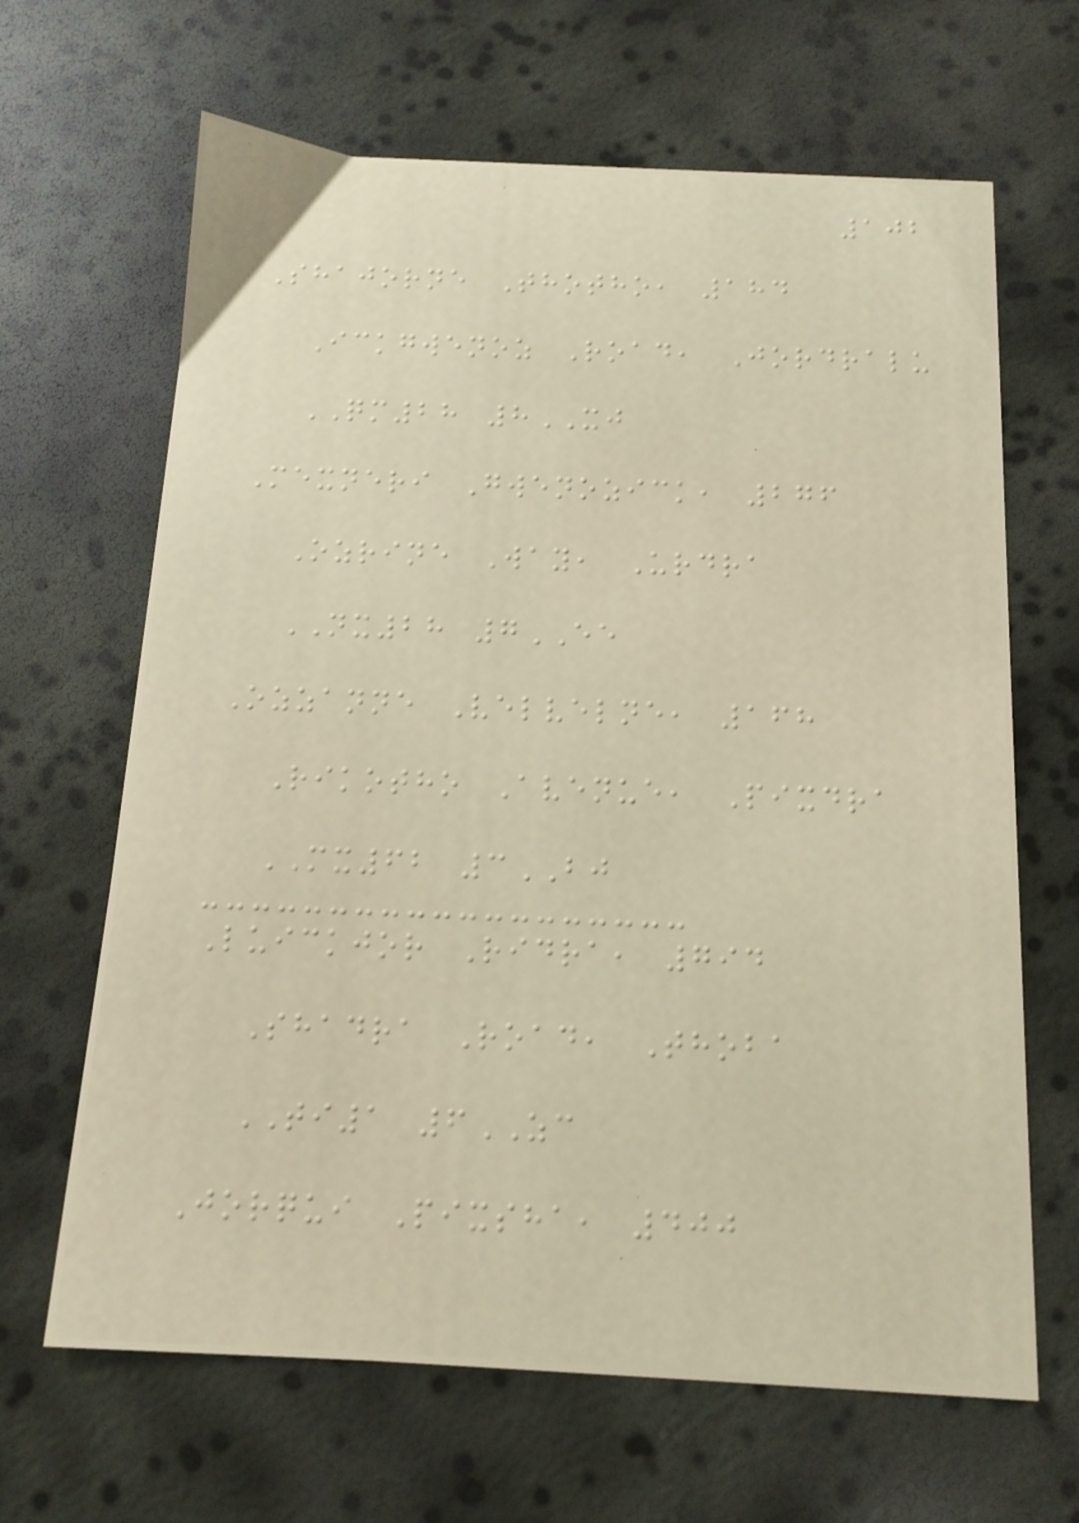102
Shajorne Thotho, 184
Ickgwenoz Road, Jordralu
QM28 8XJ
Mexneri Gwenozick, 276
Ozrine Way, Urdra
NX28 7EE
Ozzanne Velvelne, 168
Rikotho Avenue, Pixdra
MX62 3BJ
Luickjor Ridra, 794
Shadra Road, Thoba
TI1 6ZC
Jorqui Pixsha, 400
